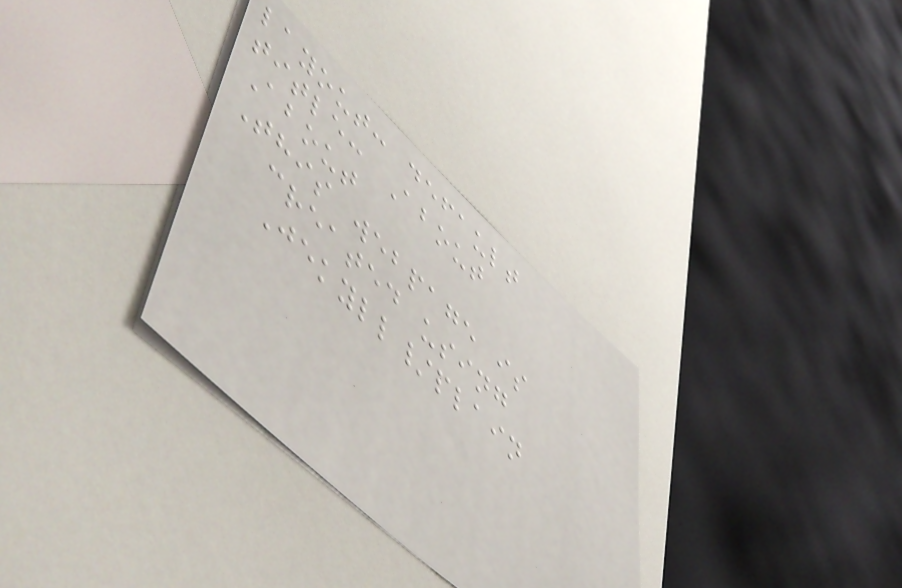layout: default
title: About
About
This webpage is
created using
Jekyll/plain
